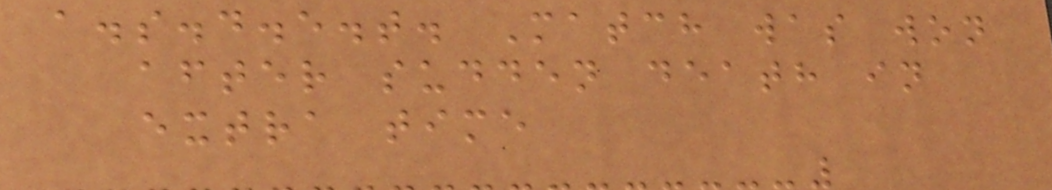a.s.d.e.t. Match was won
after sudden death in
extra time
